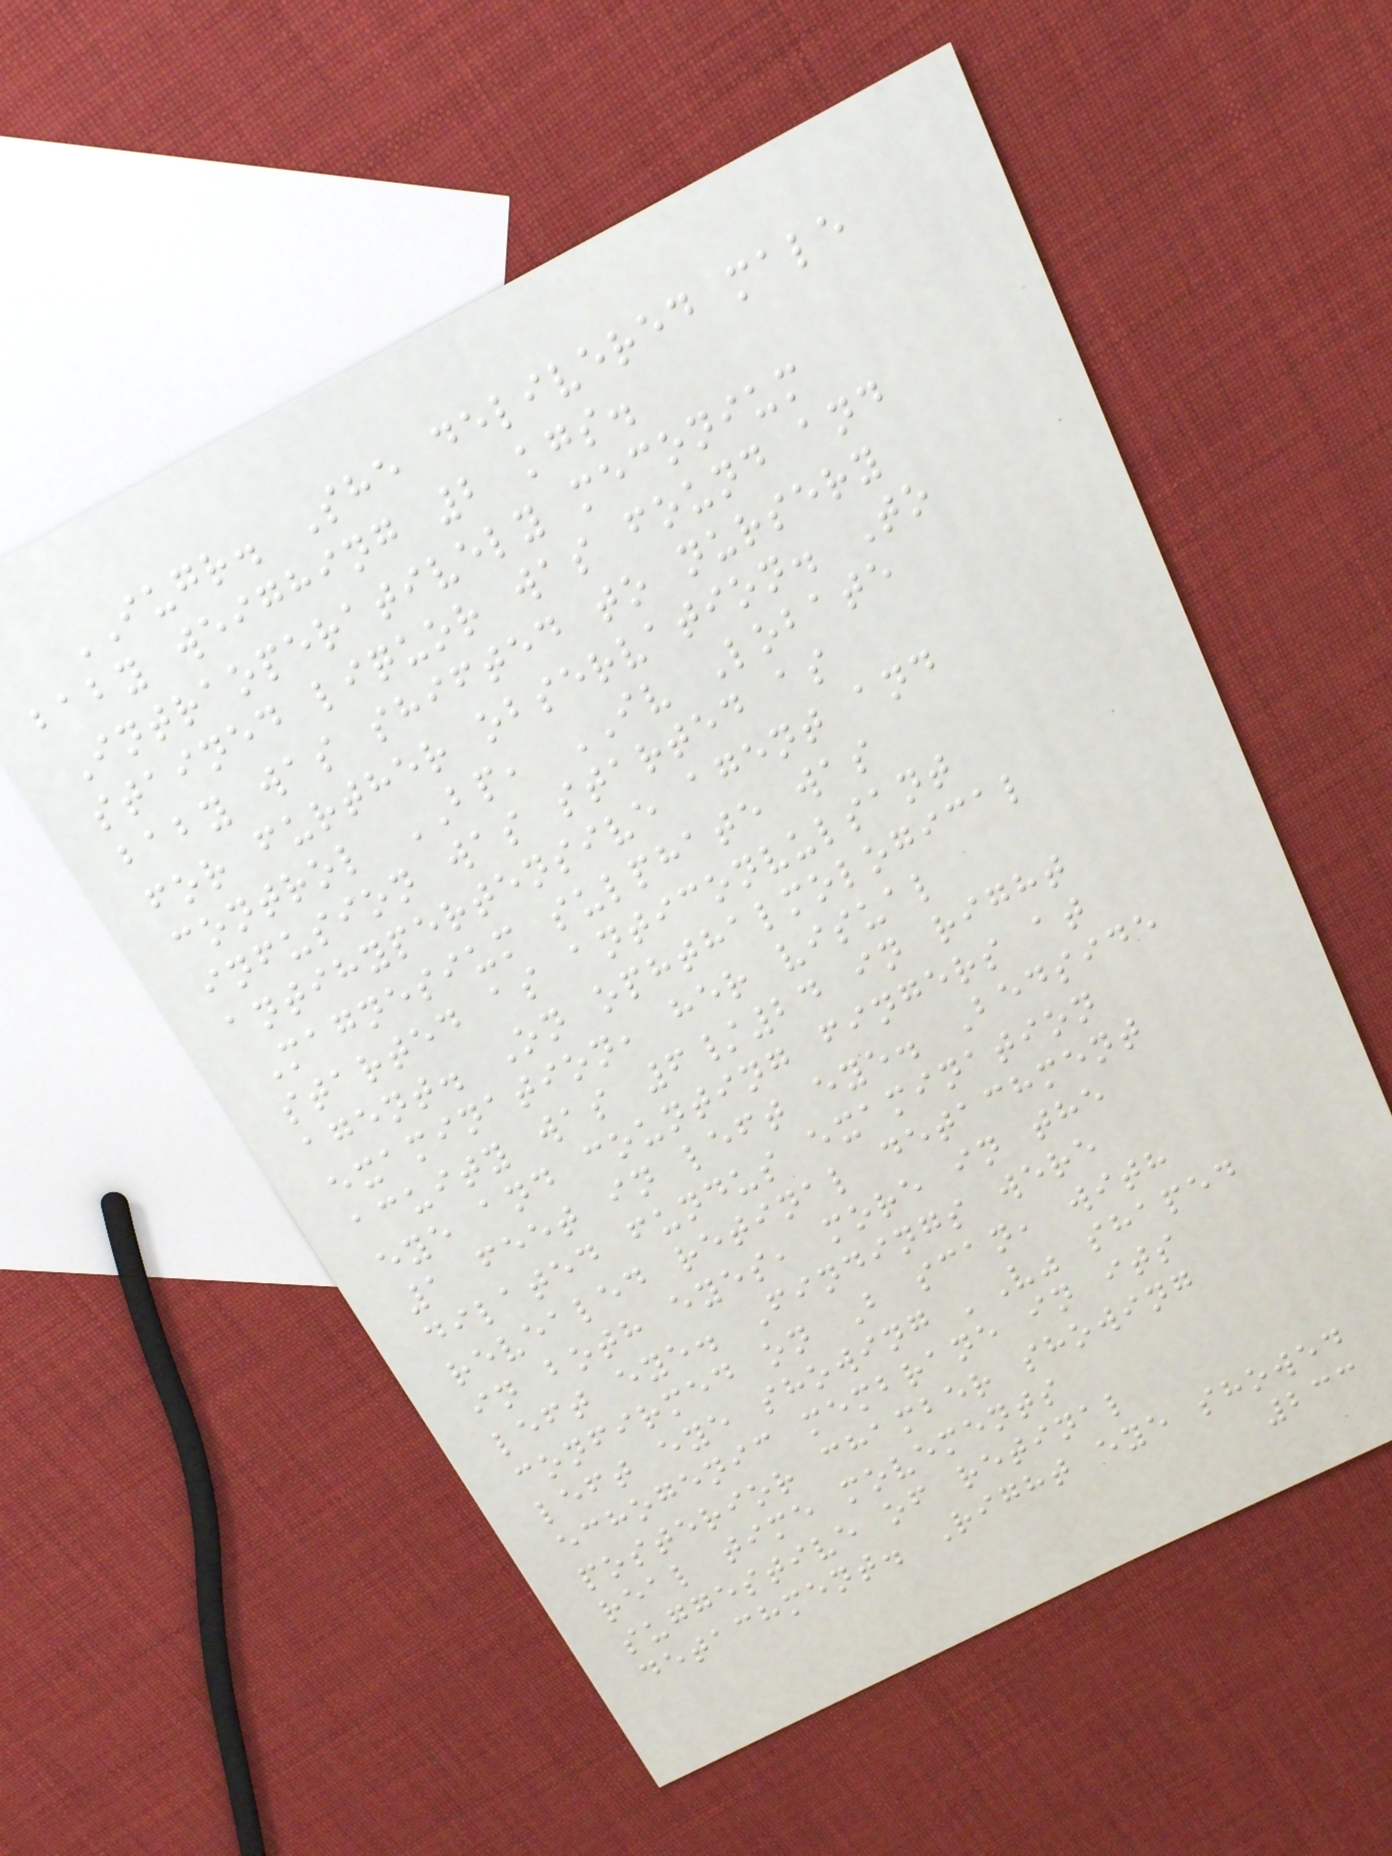IUGR. She delivered male
baby weighing 2 kgs.
Intraoperatively meconium
stained liquor was found and
baby was shifted to nursery
for further observation. To
control BP, IV Lobate
infusion was started as
antihypertensive agent and
Magnesium sulphate was
started as anticonvulsant
agent. On ophthalmological
examination, her visual
acuity was 6/24 in right
eye and counting fingers at
1 feet in left eye. Bedside
dilated fundus examination
revealed retinal detachment
in both eyes, more in the
left eye. Findings were
confirmed on B scan, with
left eye showing 'V" shaped
echogenic membrane in its
posterior chamber showing
real time movements
suggestive of retinal
detachment. Right eye showed
233
